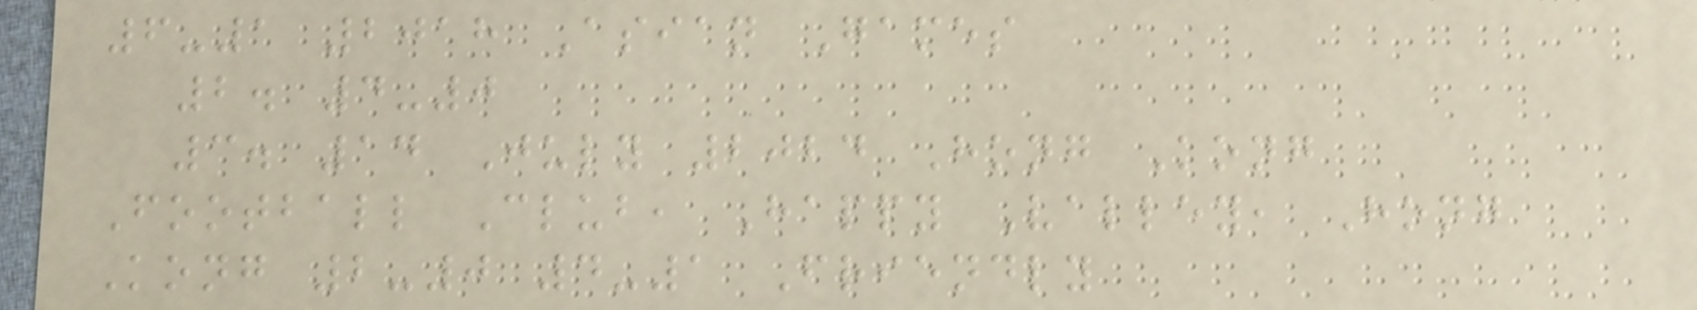6-1 2018 Asian Games
2. 4-0
3. 14 July 2024 Hong Kong
Football Club, Happy Valley, Hong
Kong 2-0 4-1 Friendly
